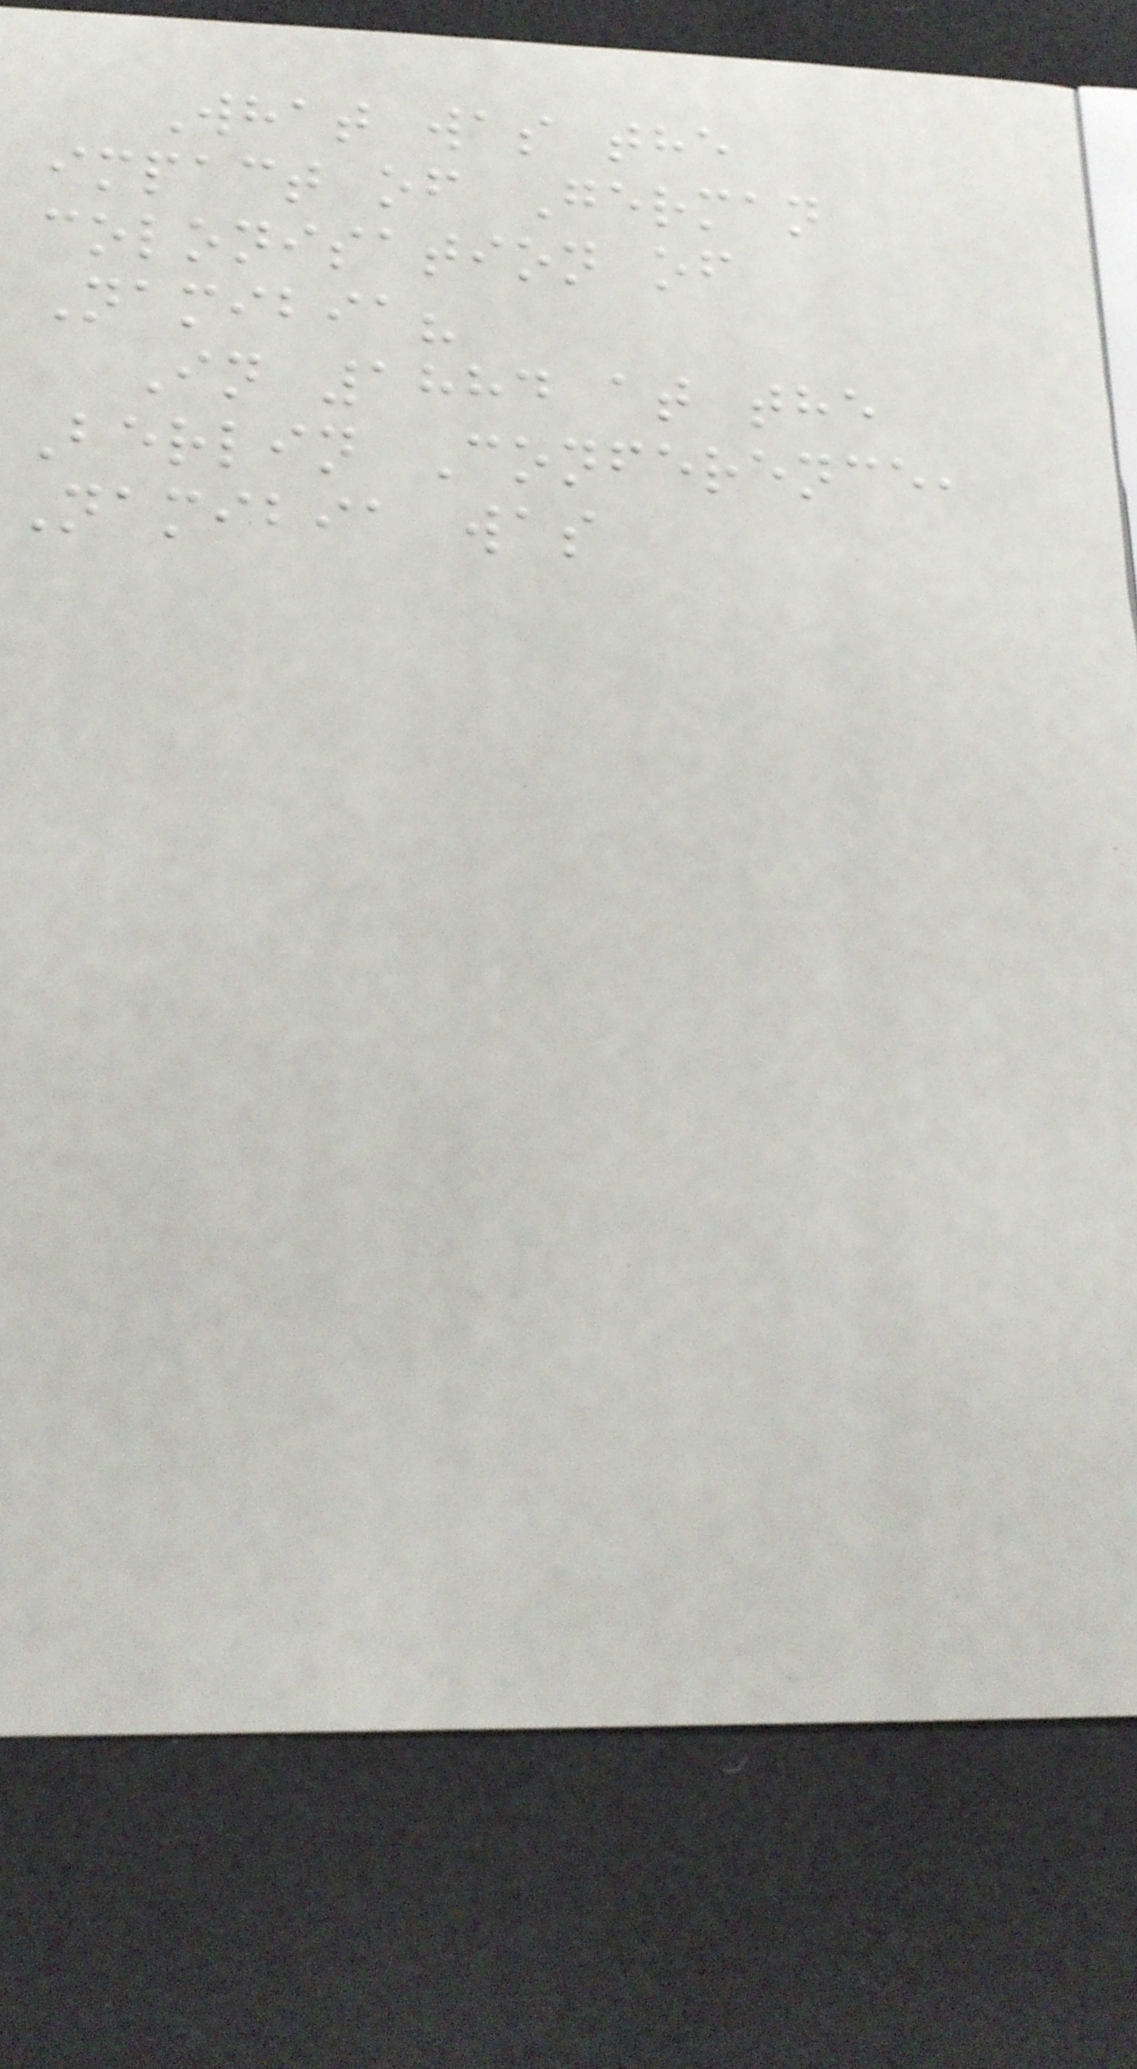What was the
impact of German
colonisation of
Namibia?
In 1884 at the
Berlin Conference,
Namibia was
